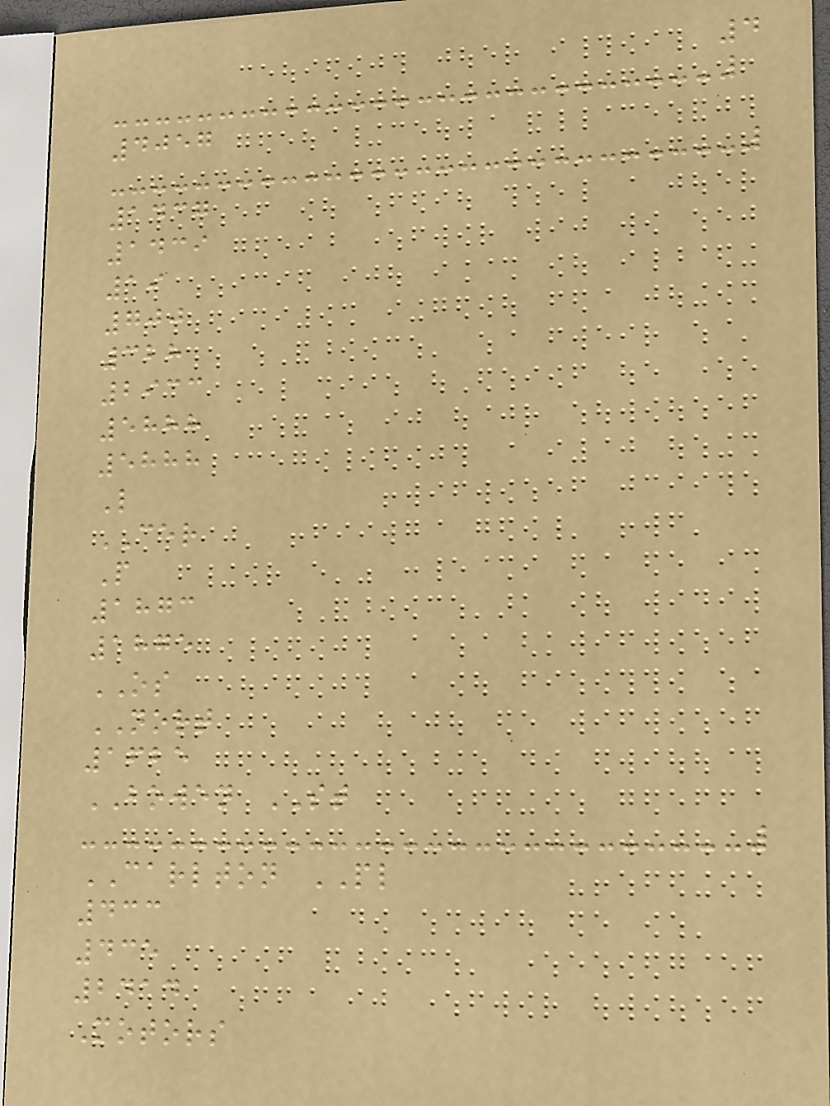4
4057
1437
1439
19
700
328
2933
5888
5888
L
CER
P
1873
1875
OS
NORT
1625
BOWEN ST
CARLTON PL
433
435
2414
Motors
